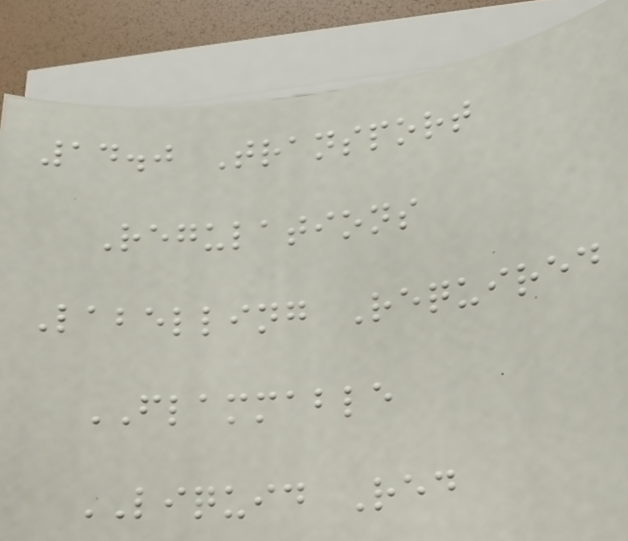14.0 Transport
Regulations
Labelling Required
FLAMMABLE
LIQUID Red
